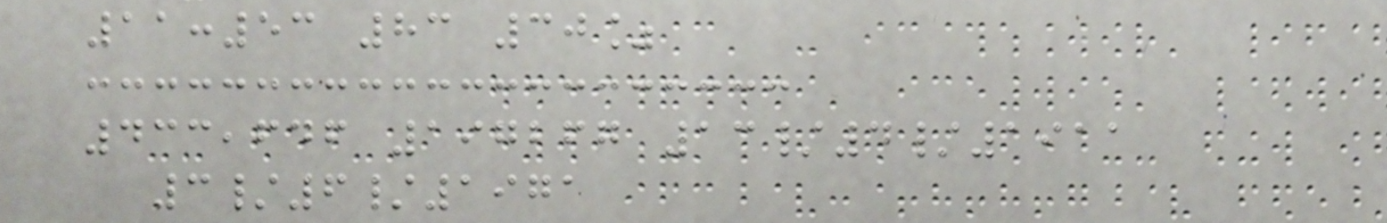11:53 83 30%
433,646 197267 13/4/1911
3/6/1971
